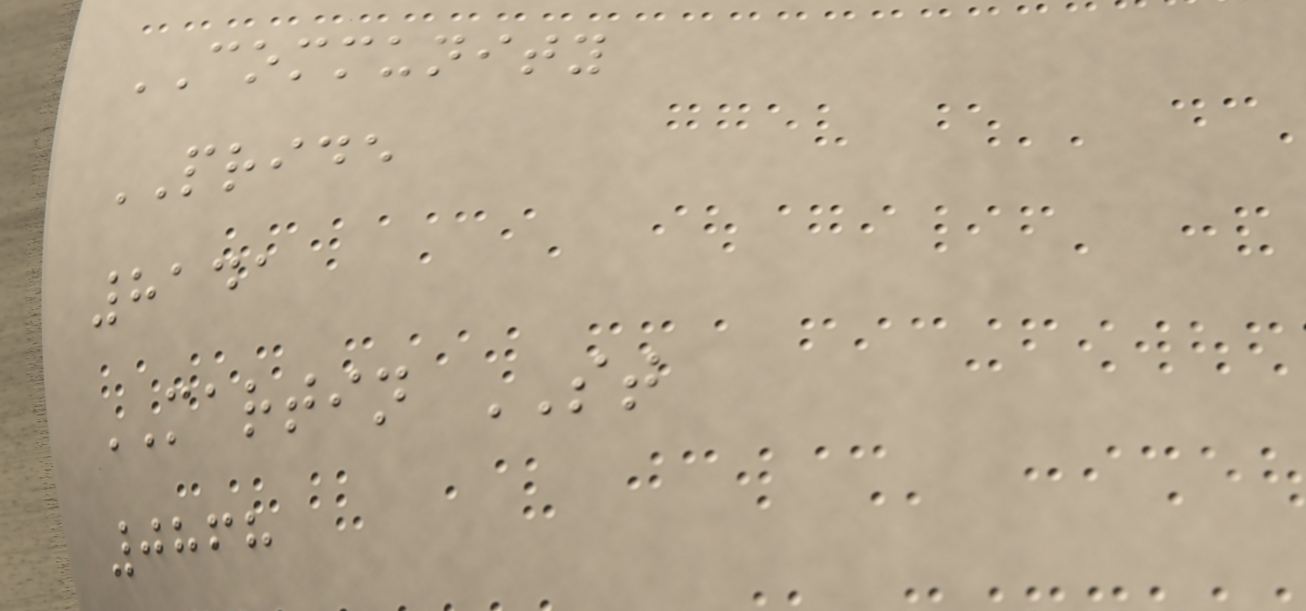COMMUNITY
PRIDE
8141
MARTIN ST
0868
